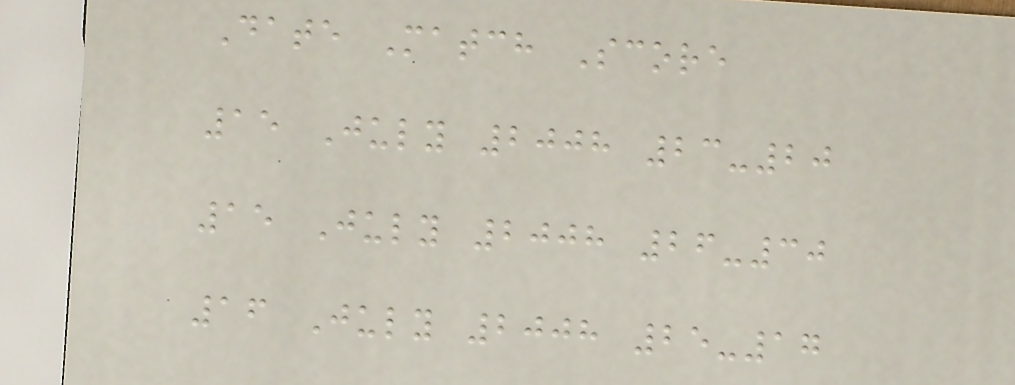Date Match Score
15 July 2008 23-20
15 July 2008 26-30
16 July 2008 25-17
